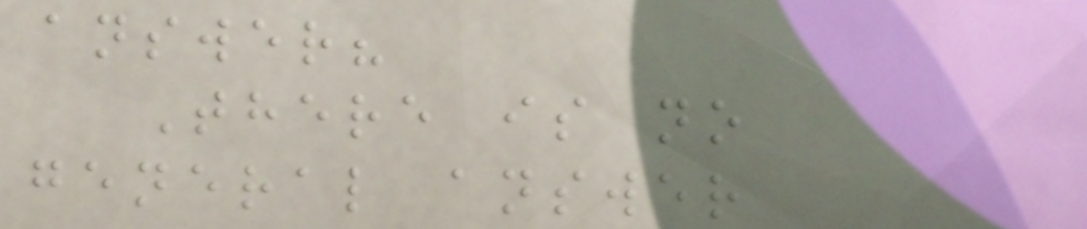answer?
There is no
general answer
